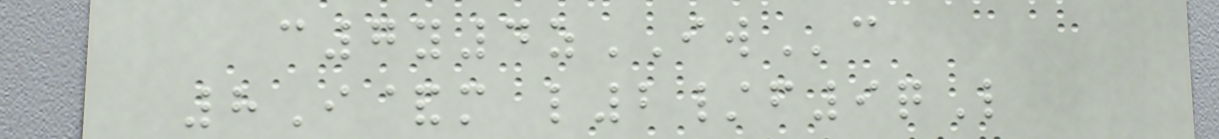c7y4zIWc
8I&m l2/f9qL
